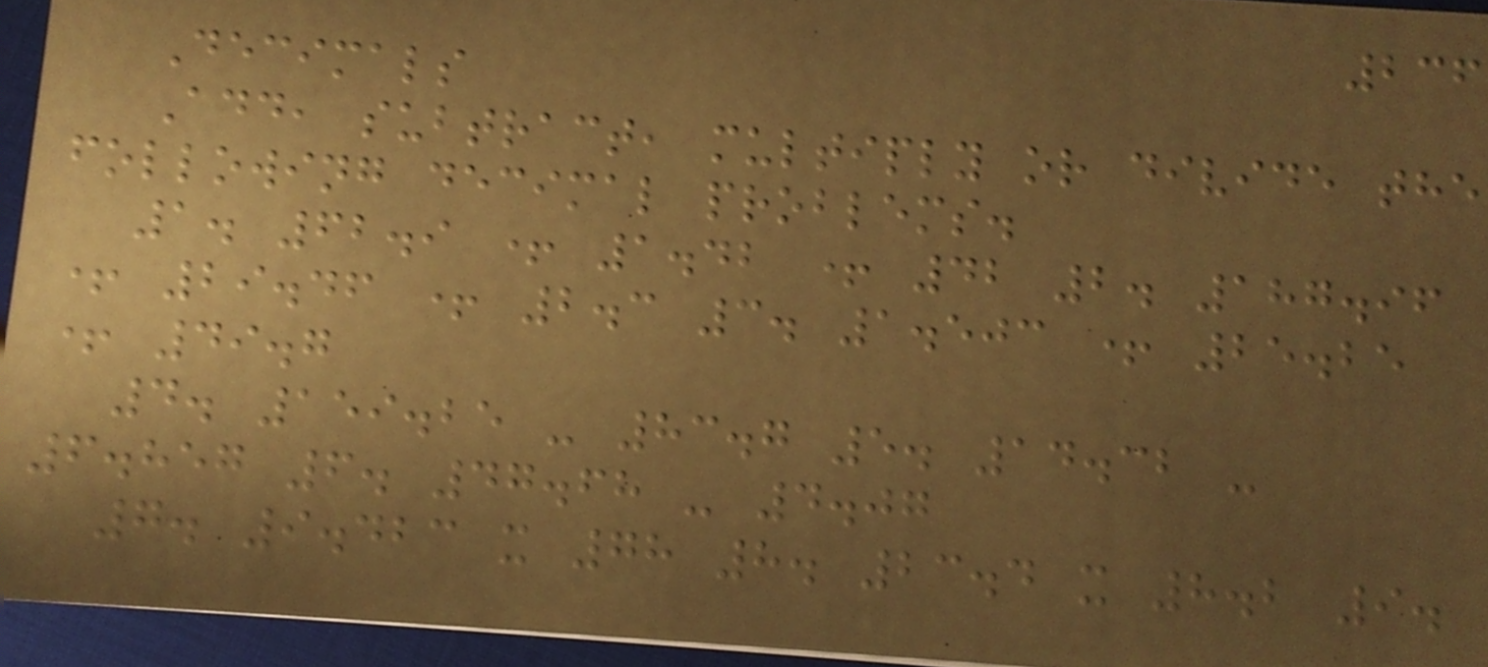236
Decimals
Add, subtract, multiply or divide the
following decimal problems.
1. 62.9 + 1.42 + 42 2. 187.96
+ 29.46 + 2.3 3. 1.503 + 25.25
+ 49.7
4. 159.25 - 83.7 5. 14.32 -
6.857 6. 47.68 - 4.07
7. 9.423 x 78 8. 23.4 x 8.2 9.
